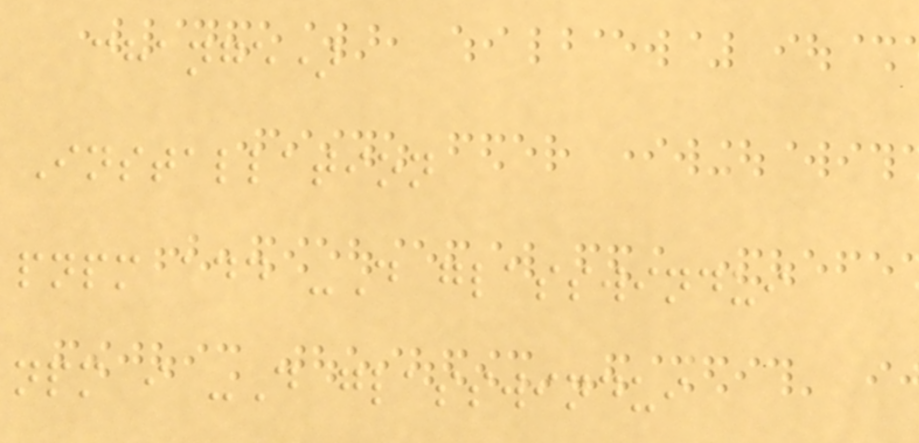change)
Installation
pnpm add -D glasswindui
npm i -D glasswindui
